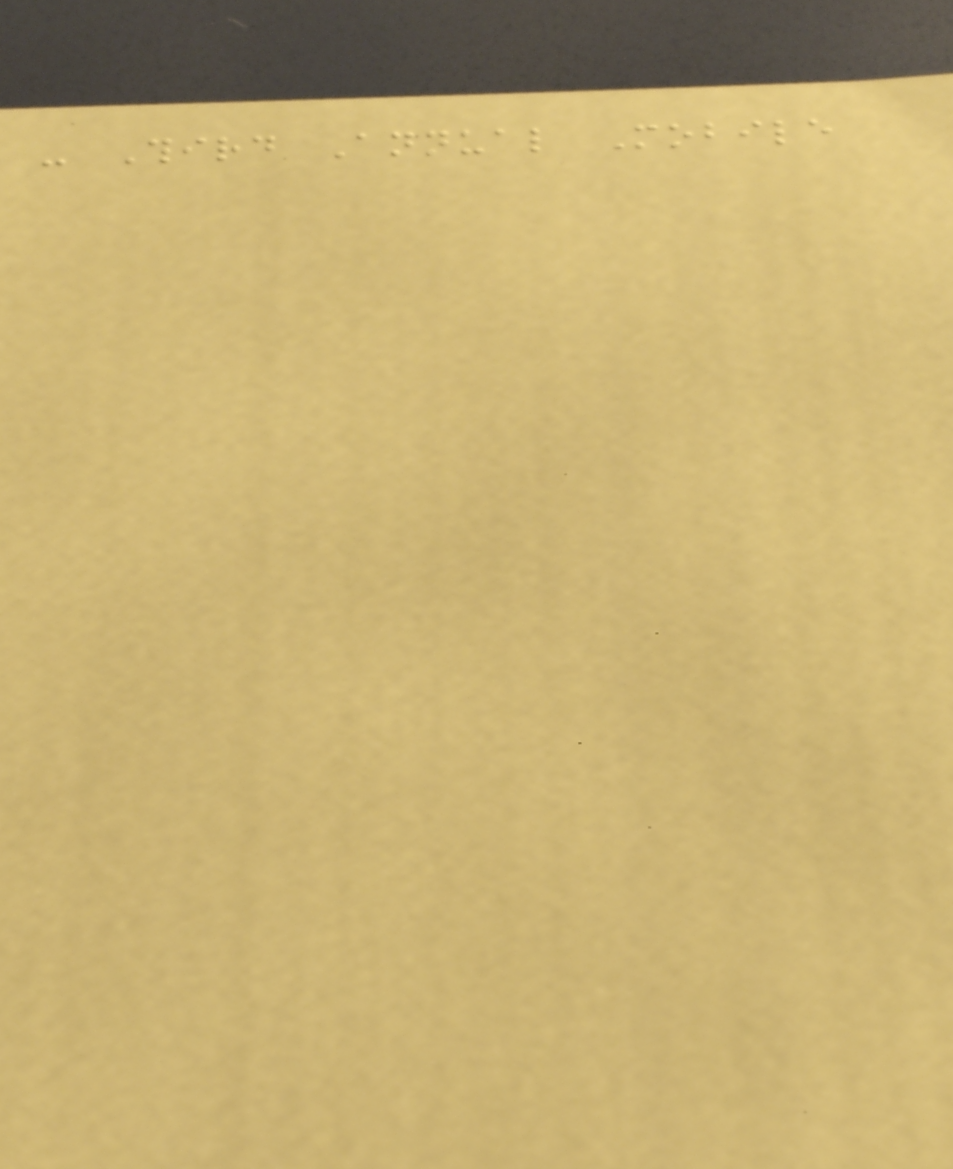- Third Annual Mobile
